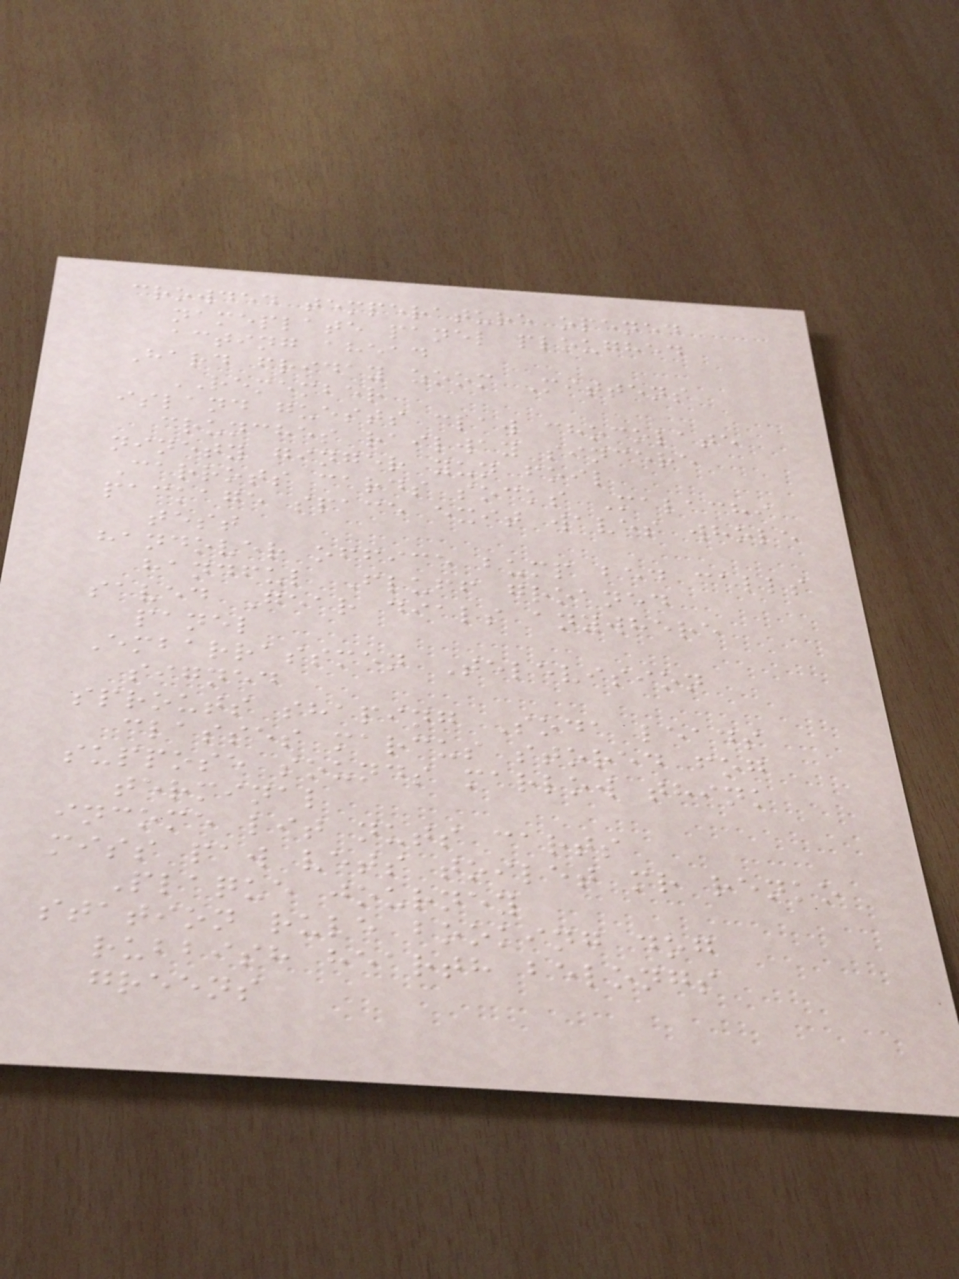crowded temperature opened
nameplate panel ploughed
acting ahead
Hard friday zoom Mittens
REMEMBER
island guests claw chocolate
crunches railway sincere
ninety ginger yun foil
Carrots cards socks Malachi
package space exit waves whole
test
handover office bump bed calls
handful Fluff groaned
saved Gear dials anywhere
panel
Embarrassmen Television
signed
sprouts shaping Soda leads
classes marcus stored fog
suppose sounds marlow think
terminal
income lit nuts carts
miss paw vets toilet mr renko
Plaque journey
station rule booking dog
rubbish hearth belongs
greens
